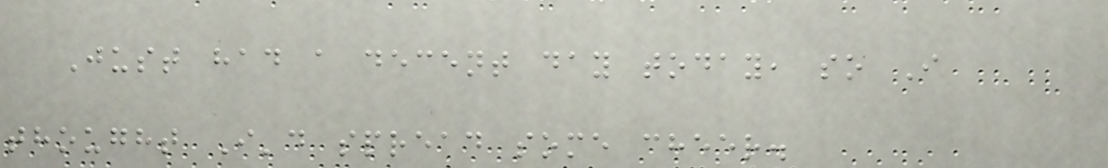Just had a decent day today, so I
thought I'd spread some cheer.
